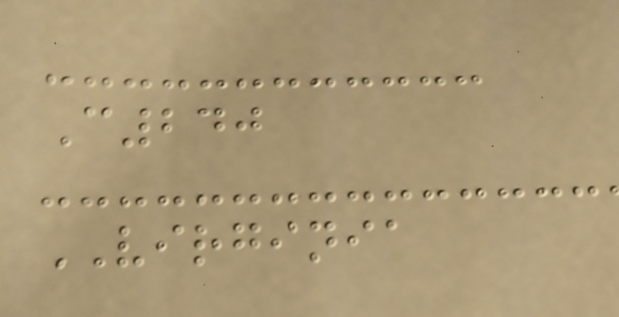C240
VIRGINIA
